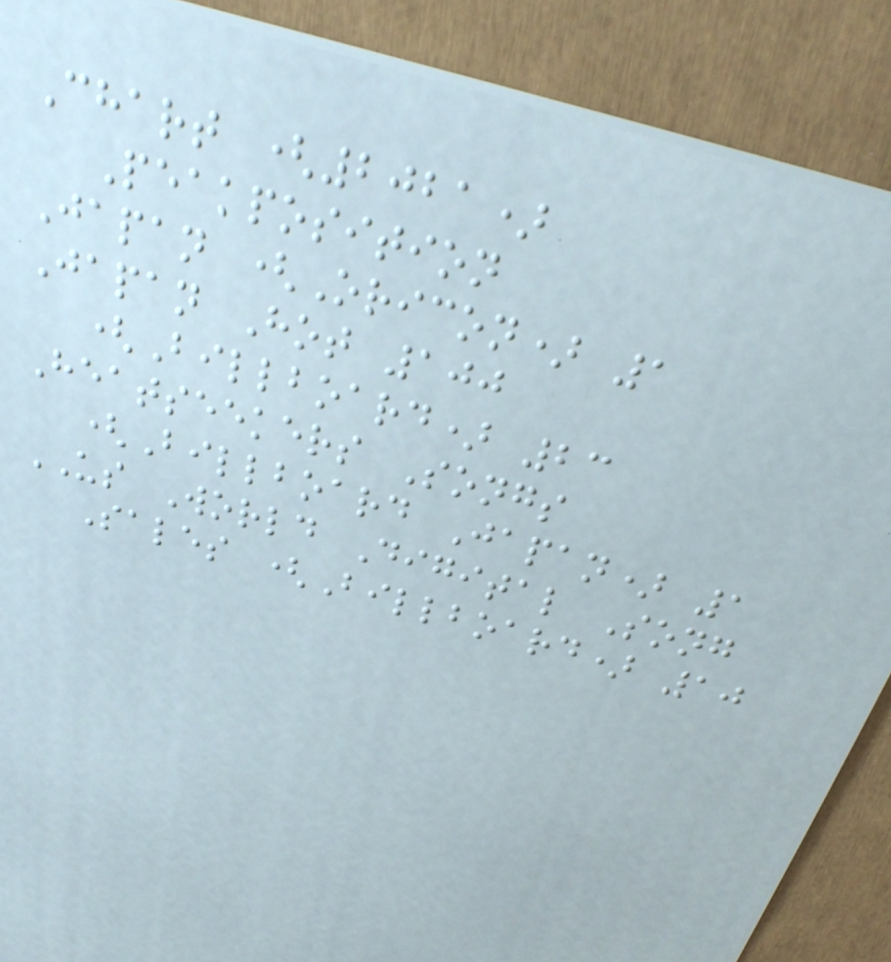Chart (2021)
Peakposition
Japan (Oricon) 1
Japan Hot 100
(Billboard) 23
Heatseekers Songs
(Billboard Japan) 1
US World Digital Song
Sales (Billboard) 10
